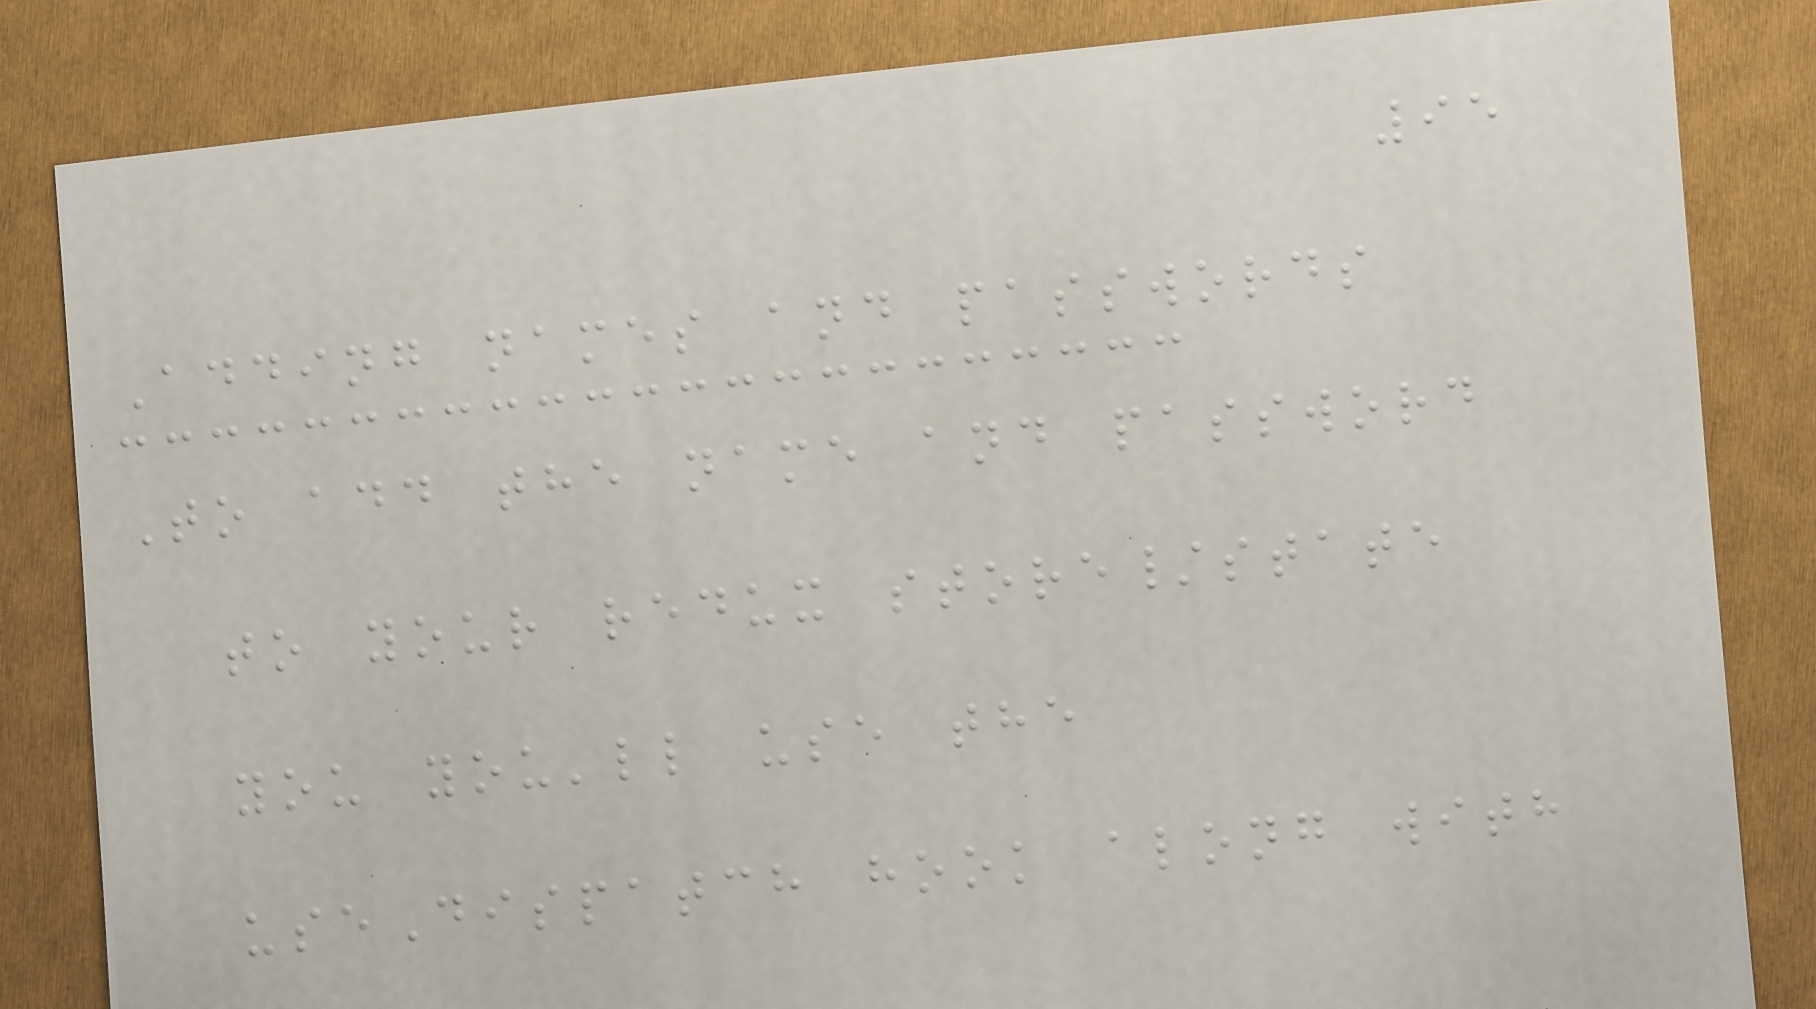95
Adding names and passwords
To add the name and password
to your redux store/state
you you'll use the
useDispatch hook along with
